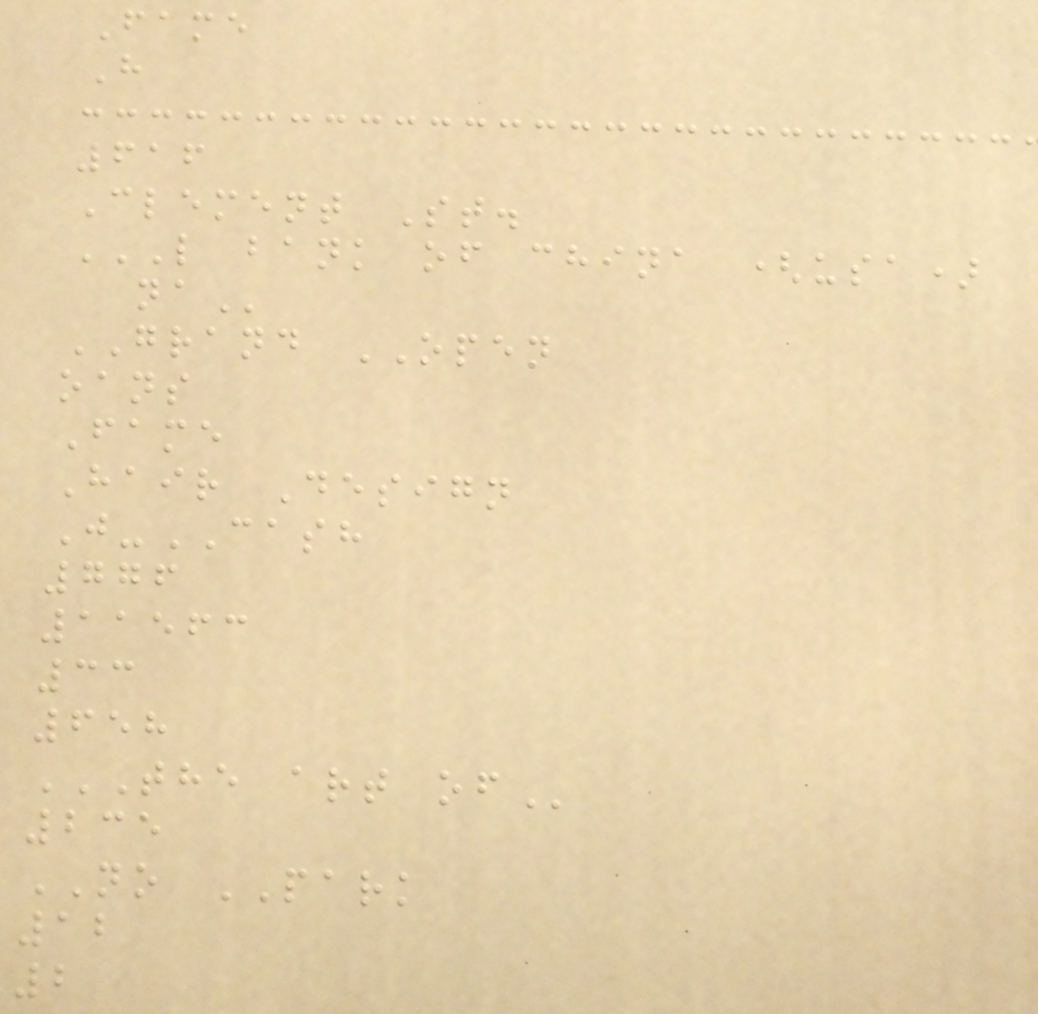Fame
H
616
Clement St.
L BANK OF CHINA (USA)
NA
GRAND OPEN
oans
Fame
Hair Design
J-CASH
776
11563
33
658
THE ART OF
235
NO PARK
12
2
